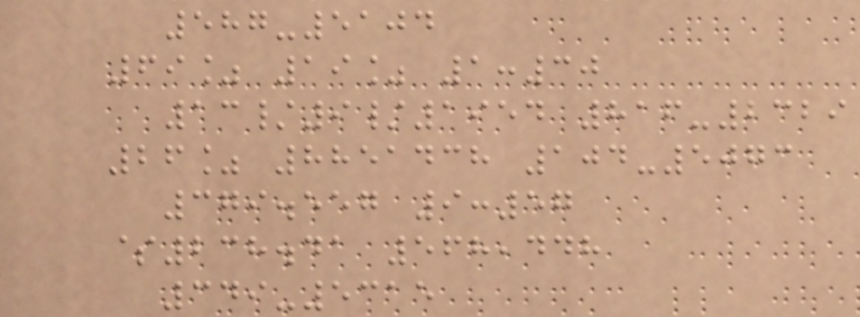587-5104
69% 19% 1:30
13/9/1954 816-2329
26% 8851438 104-5073
379.557 9:57
$238.41 568,448
349-5315
